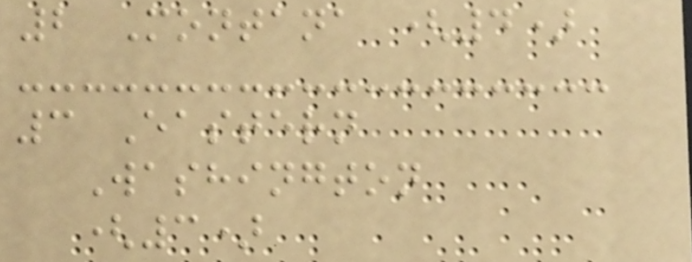2 Montana (4)
3 Eastern
Washington
(3)
